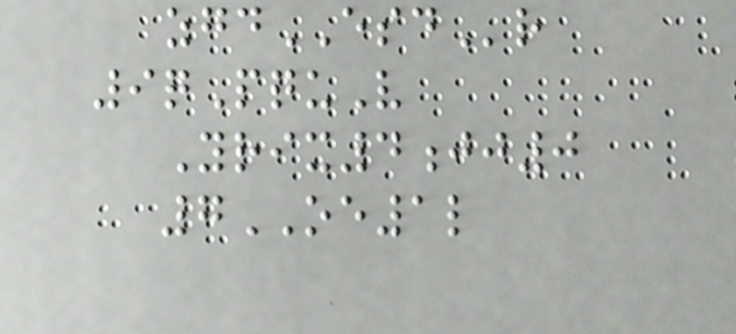zgdESDr
9qPquV
Yrix4jj0
7OE1l
